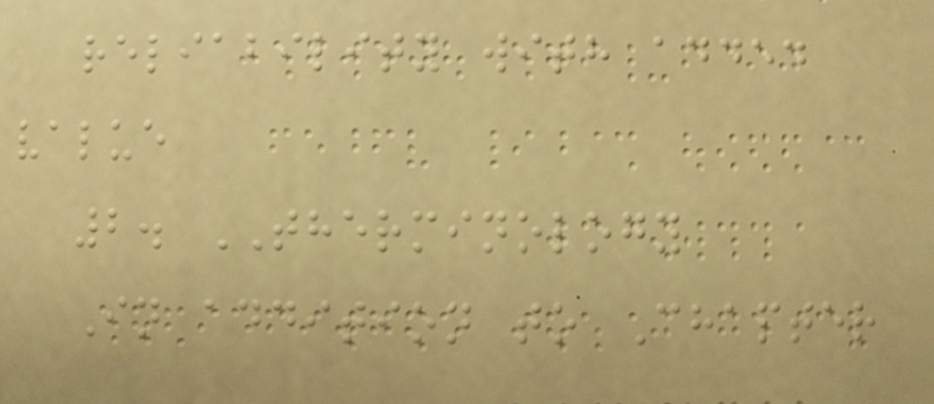reliability with added
value
2. THERMINOLOGY
In addition to Chapter
